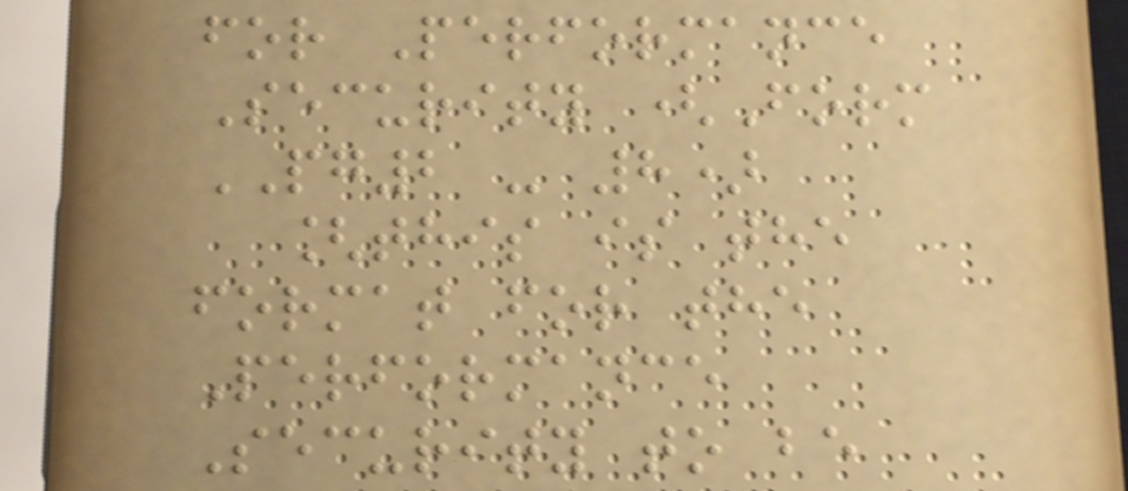for Performance
Security (Form
PG2 - 8)
[this is the
format for the
Performance
Security to be
